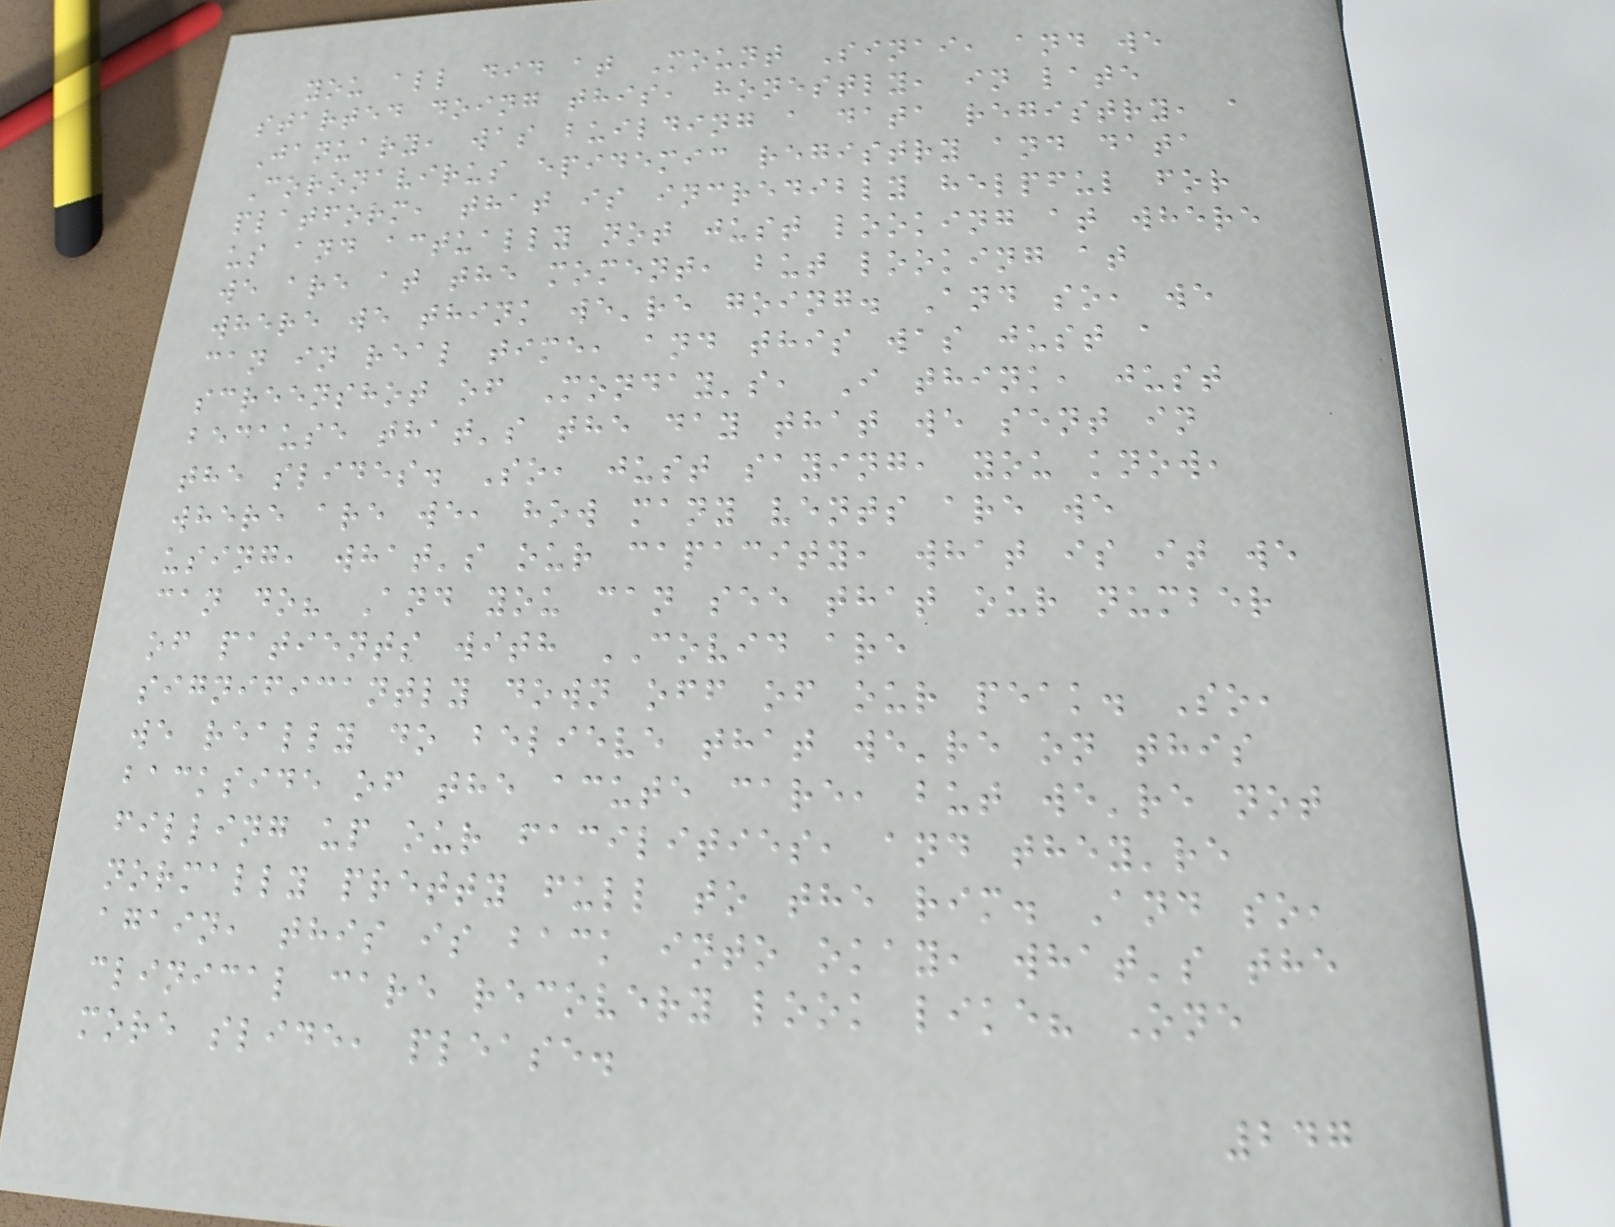you all did at Mount Sinai, and we
started doing this, honestly, in late
January, was building a data registry, a
Coronavirus epidemic registry and data
platform, that is incredibly helpful for
us and actually not just looking at where
we are at the moment, but looking at
where we think we're going. And so, we
can in real time, and this was just a
screenshot of Monday's, I think, just
because that's the day that we sent in
the slides. So, just saying, you know,
where are we, how many vents are we
using, what's our capacity, what is it we
can do? And you can see that our number
of patients with COVID are
significantly down off of our peak. So,
we really do believe that we're on this
backside of the acute care, but we're not
filling up our facilities, and they're
normally pretty full to the rim. And so,
again, this is back into okay, what's the
clinical care recovery look like? One
more slide, please.
247
